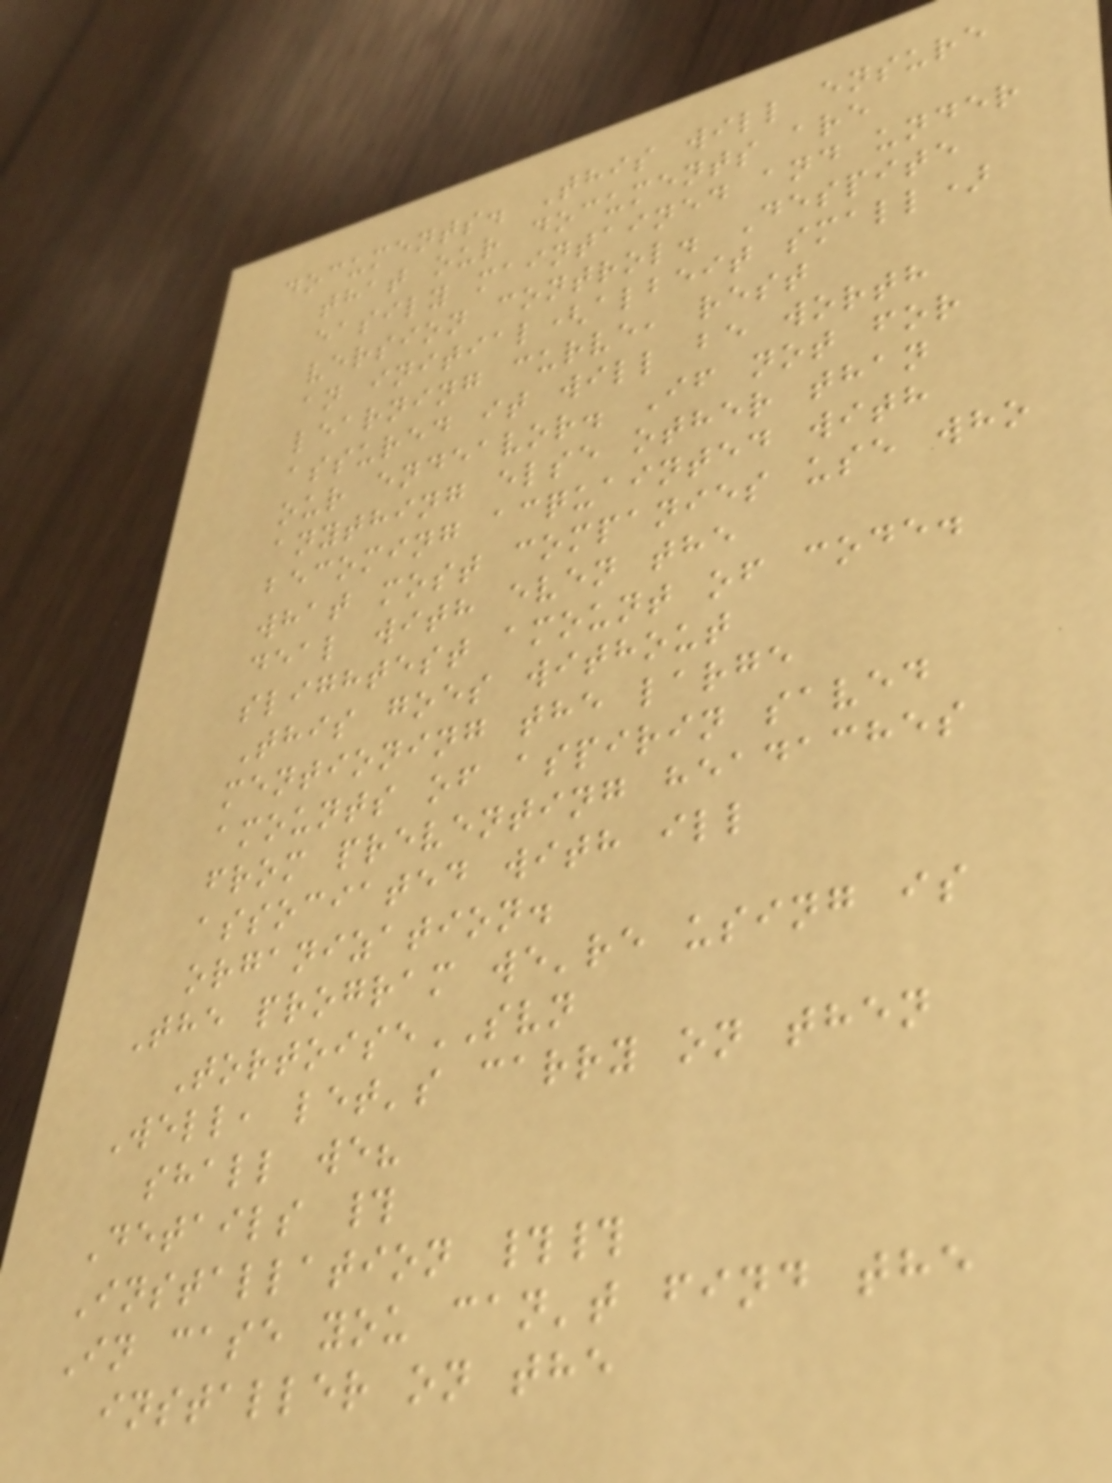documents. This will ensure
that our documents are
easily maintained and under
version control. Despite
an initial(albeit small)
learning curve, rest
assured it will be worth
our endeavor. If not for
anything else other than
becoming acquainted with
what most companies use who
deal with even the
slightest amount of code.
This goes without
mentioning the large
amounts of aspirin saved
from preventing headaches
associated with ill
organization.
The program we're using is
TortoiseSVN
Well, let's carry on then
shall we?
Details #
Installation ##
In case you can't find the
installer on the
